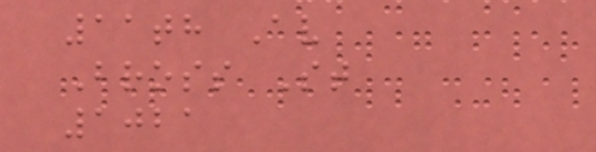11th Av
Bross St
1021
